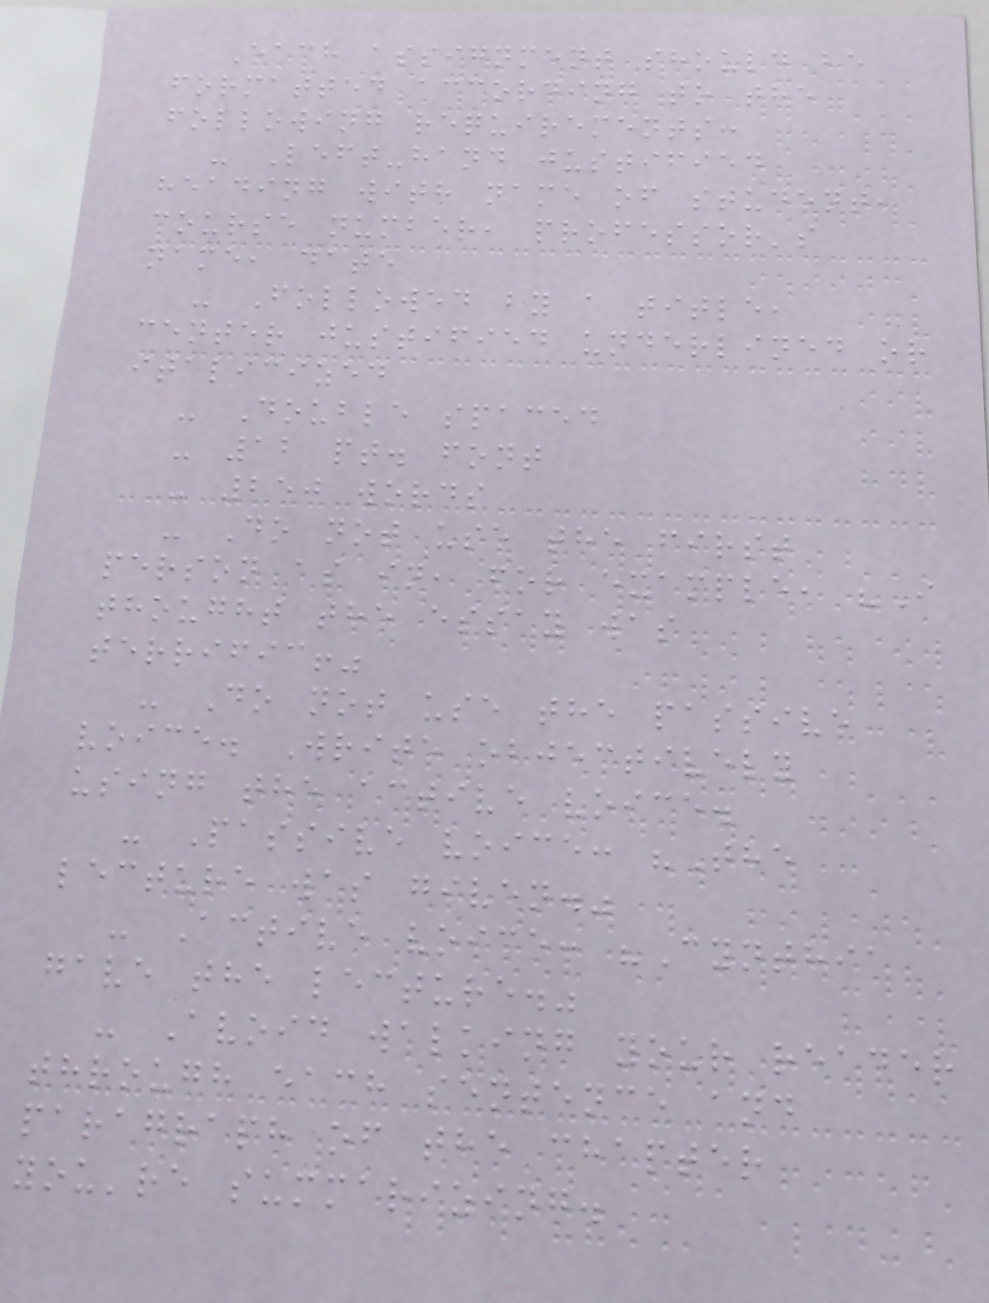Each assignment should be
formatted according to the
following requirements:
- Left-hand justified
heading with name of student,
course number, professor's
name, date
- Followed by a title,
center justified underlined or
italicized
- Double spaced
- 12 pt. font
- 250 words
- Do not use the first
person as in, for example, "I
thought the essay was
terrific!"
- Do not use the passive
voice. Write objectively
using the active voice.
- Passive voice: "The
lecture was given."
- Active voice: "Cynthia
gave the lecture."
- Avoid walking your reader
through each sentence and
paragraph of the chapter
you're summarizing.
